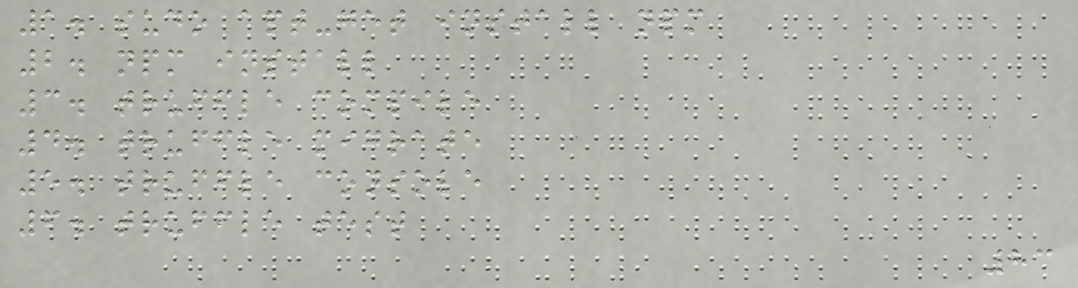1. sudo apt-get install npm
2. npm install
3. truffle compile
4. truffle migrate
5. truffle console
6. truffle test
83
